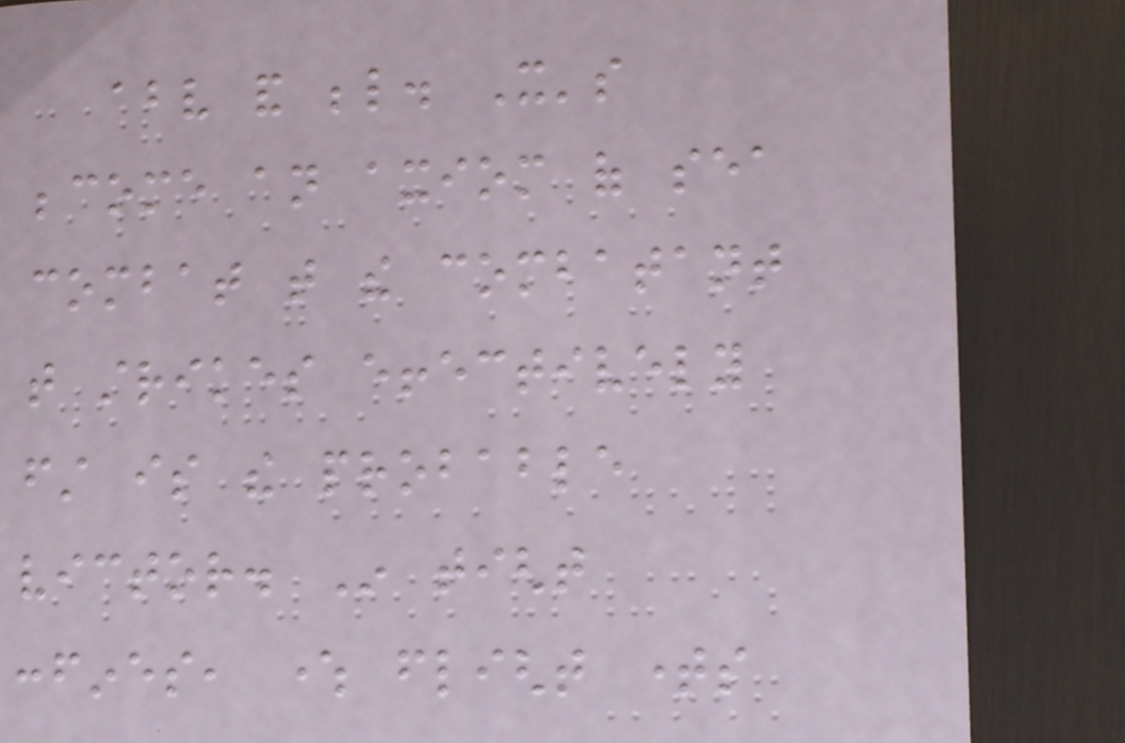above and below. It's
become an axiom of sea
combat that the combatant
that strikes effectively
first is the probable
victor. In tight
confines, where flight times
